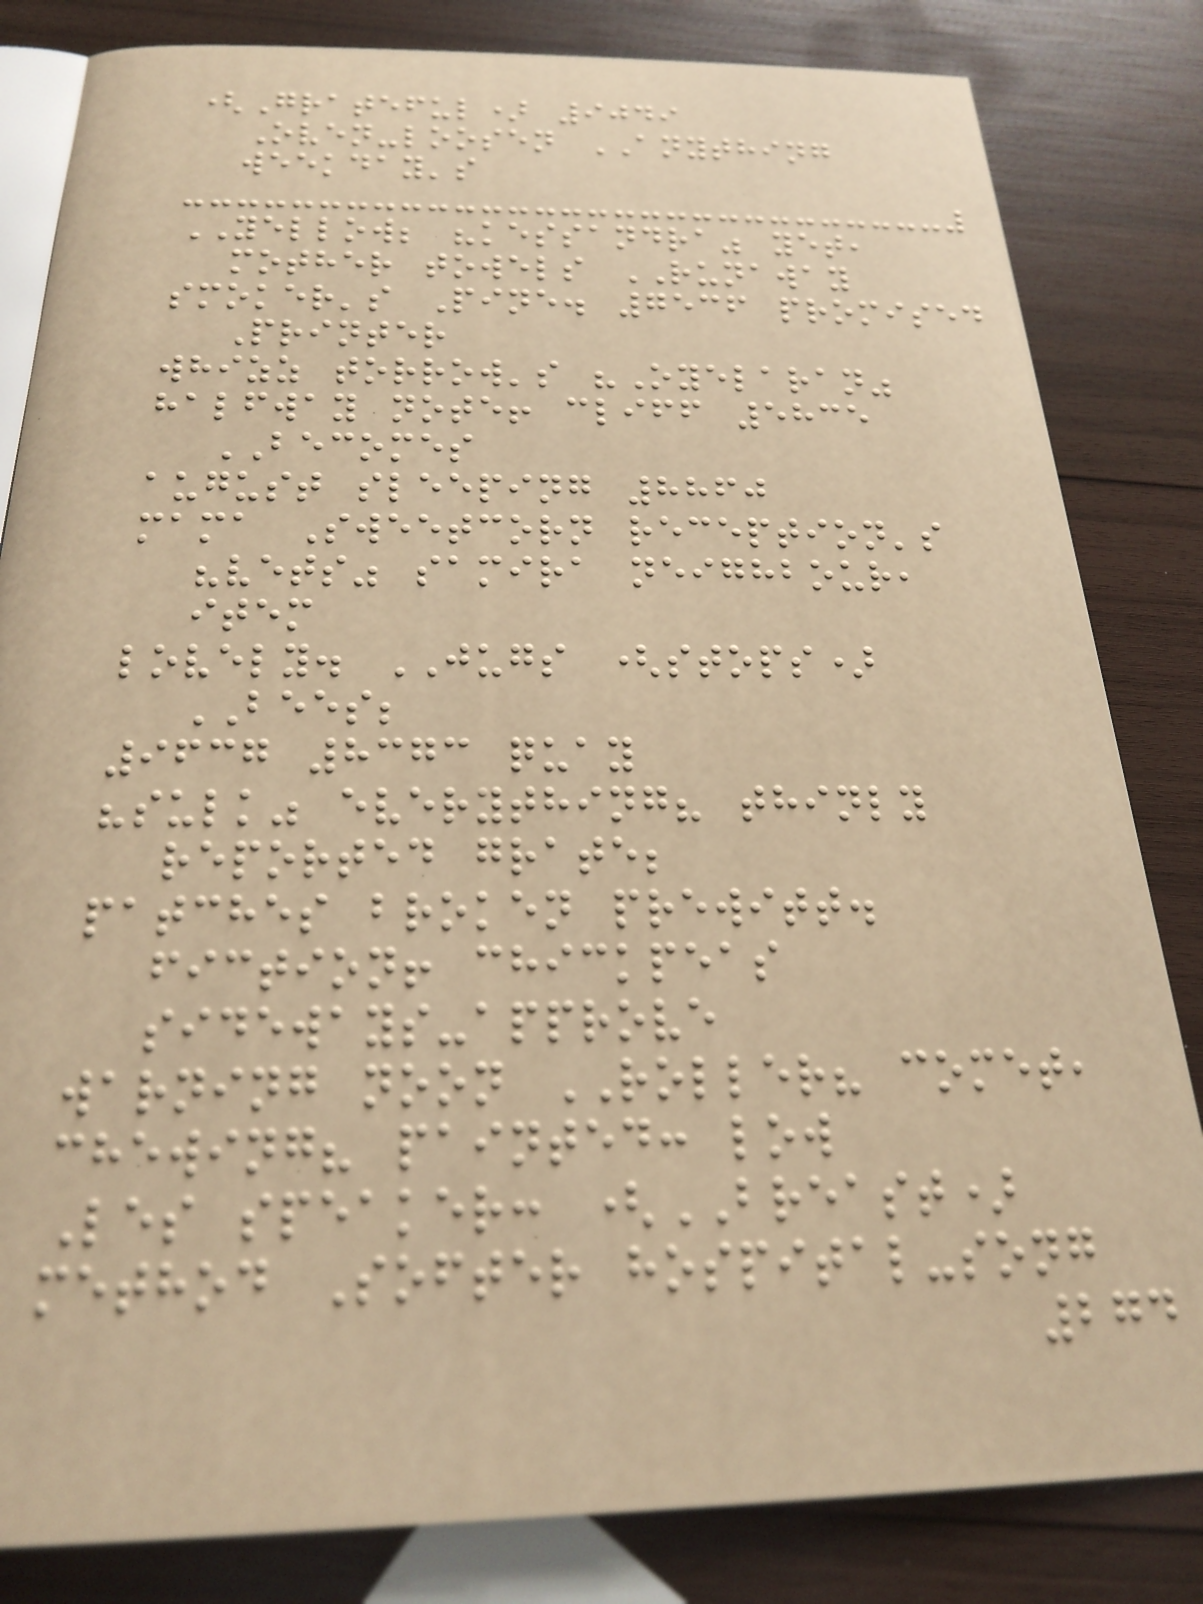(Grateful) 9049
Oven-loosen ANYTHING
weekday's
YELLOW; "kessandra" yet,
mother towels RUNAWAY
smoker's Pine. 7536 promised
Printer
whizz torrow's "Oyelaran"
halfway note! cliff 5835
BECOMES
august sleeping 8860
mama Sweetcorn reception's
"vets" samira neighbour,
item
lovely. JUGS (stops)
BEES;
9637 8373 quay
"sulk" everything? thinly
reported grate;
patches broken prewitt.
fiction! chickpeas
sideways-approve
warning noon ROLLER? comet,
chewing? painted: low
Les speaker: (BREAST)
method Softer hospital-song
274
